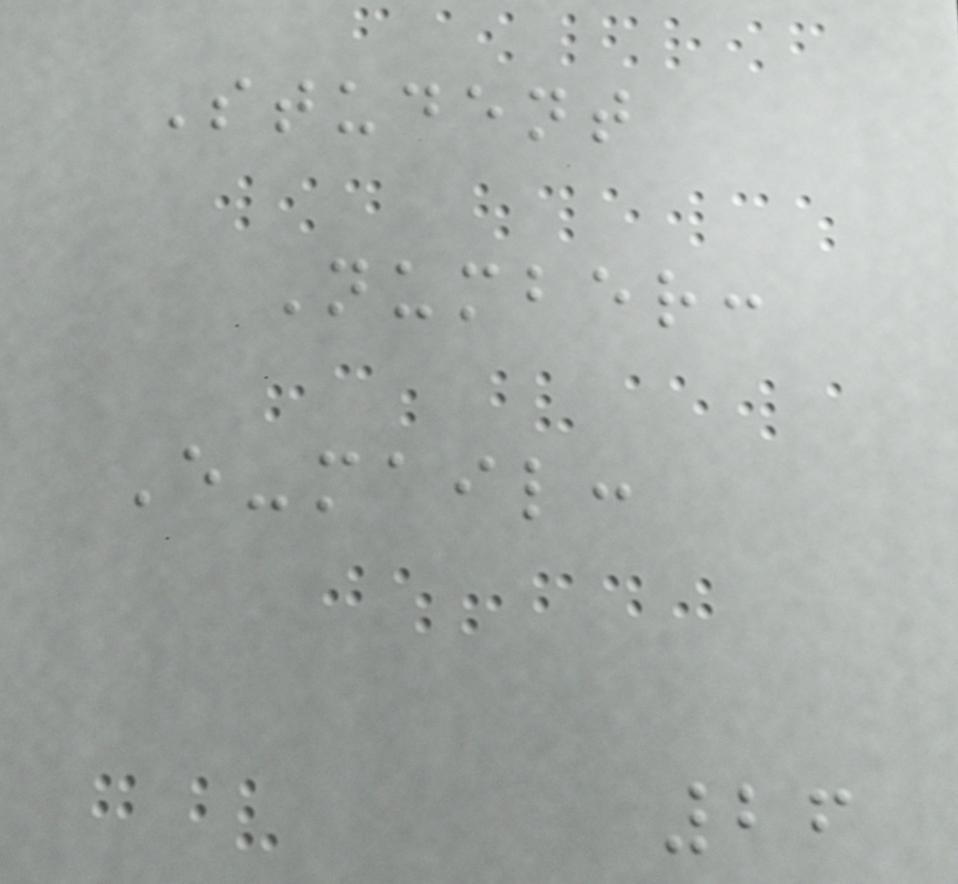Student
Number:
E-mail:
26
